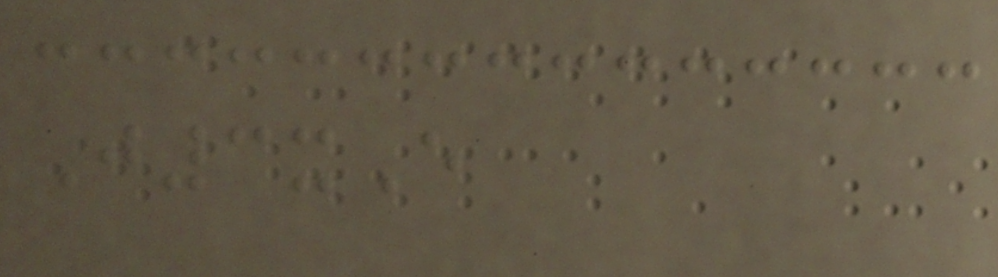J3xE
